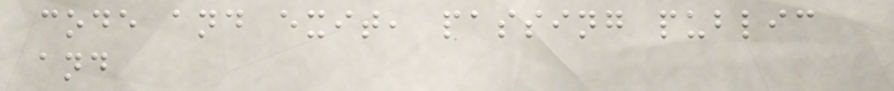code and exit, passing public
and
